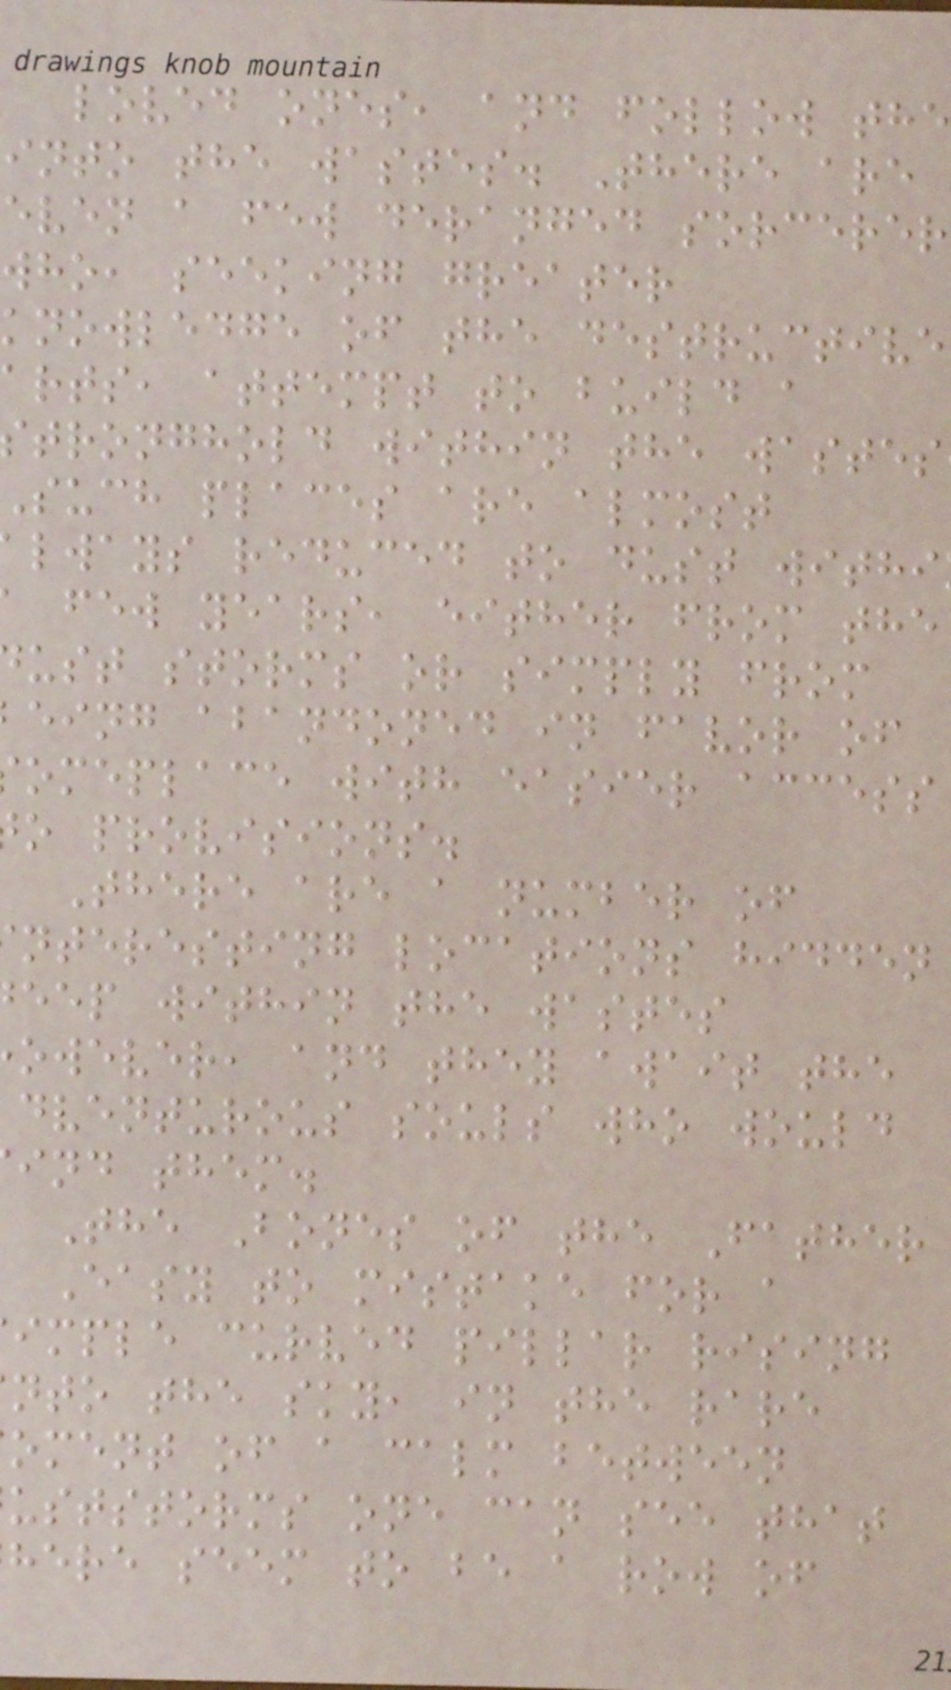loved ones, and follow the
into the wastes. There are
even a few deranged sorcerer
who, seeking greater
knowledge of the destructive
arts, attempt to build a
tronghold within the wastes
such places are almost
lways reduced to dust withi
few years, either from the
ust storms or simply from
eing abandoned in favor of
omeplace with easier access
o provisions.
There are a number of
nteresting locations hidden
eep within the wastes
owever, and they await the
dventurous souls who would
ind them.
The Bones of the Father
Easy to mistake for a
imple curved pillar rising
nto the sky, in the rare
oment of a calm between
uststorms one can see that
here seem to be a row of
